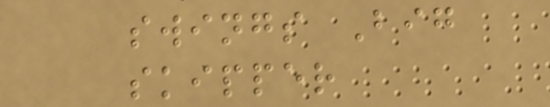swings Big
skipper
